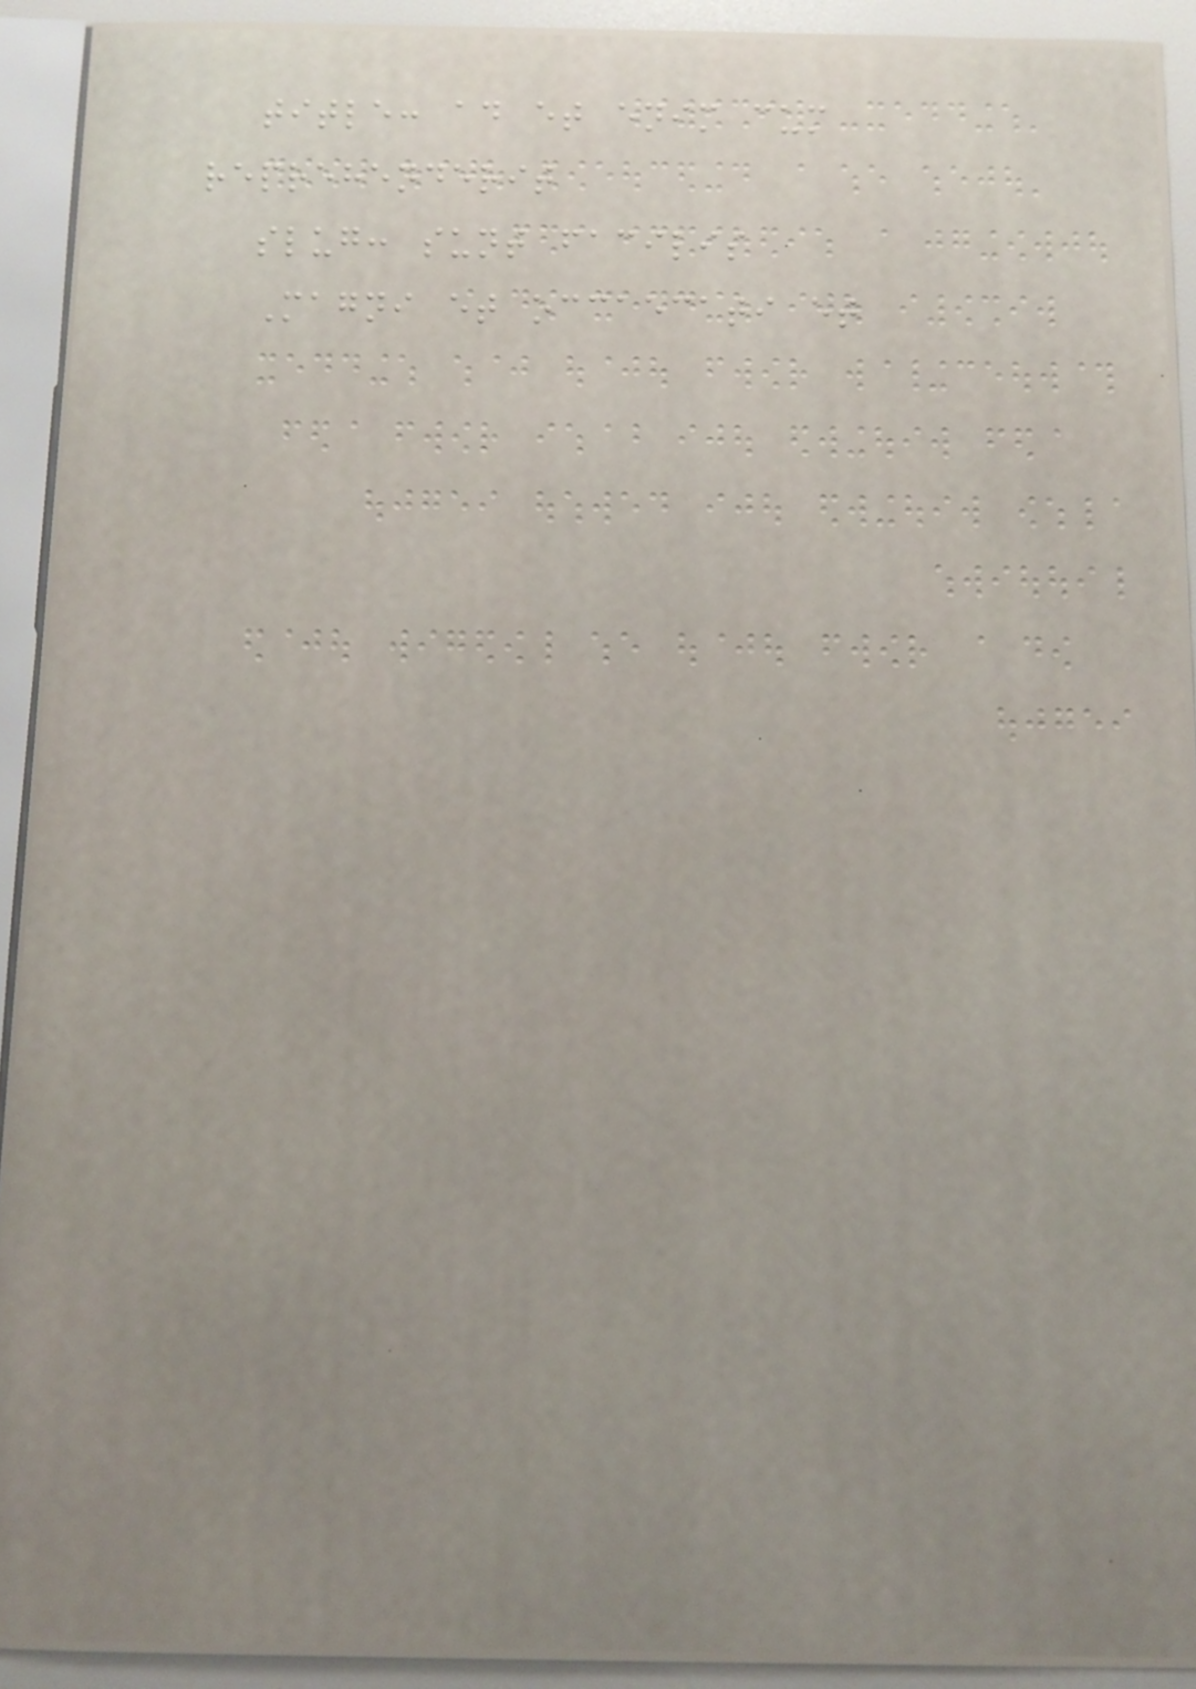title: ad et enim cum
reprehenderit
slug: sunt facilis
Magni et occaecati et
